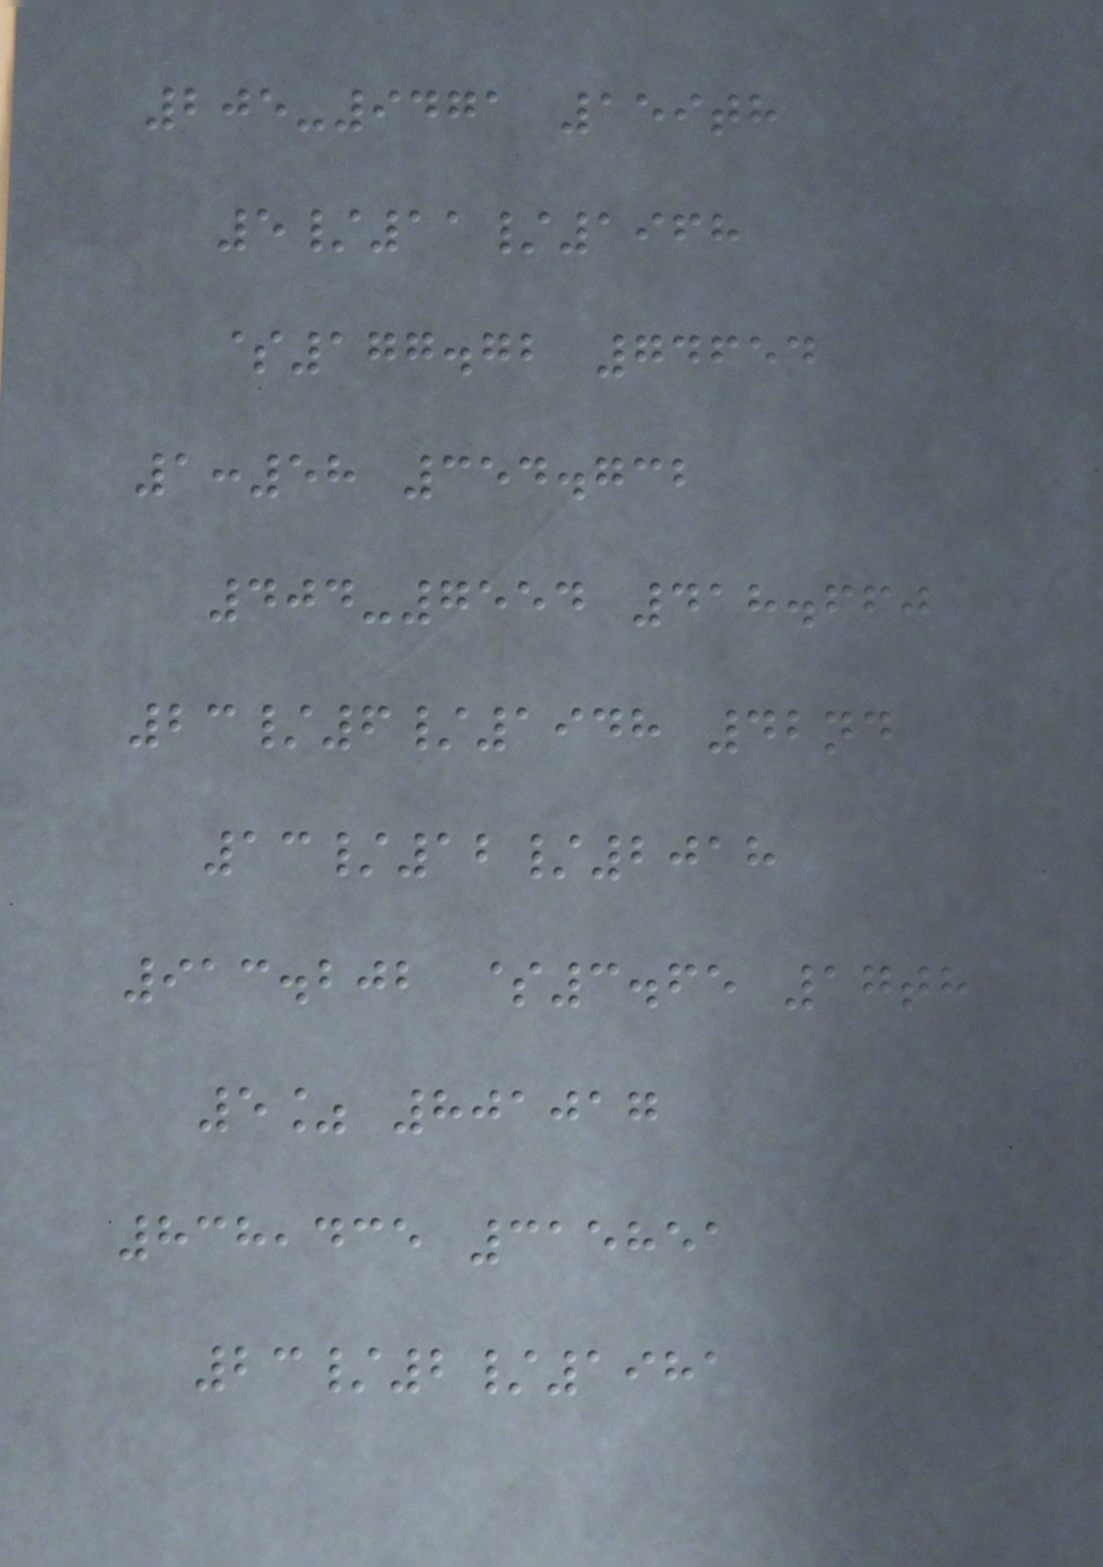205-9471 159th
5/11/1968
$177.72 74654
1:58 354.732
404-7554 418.660
23/6/1948 42nd
13/12/2018
913.202 $3.65 17th
5% 801017
838,435 315851
23/2/1981
